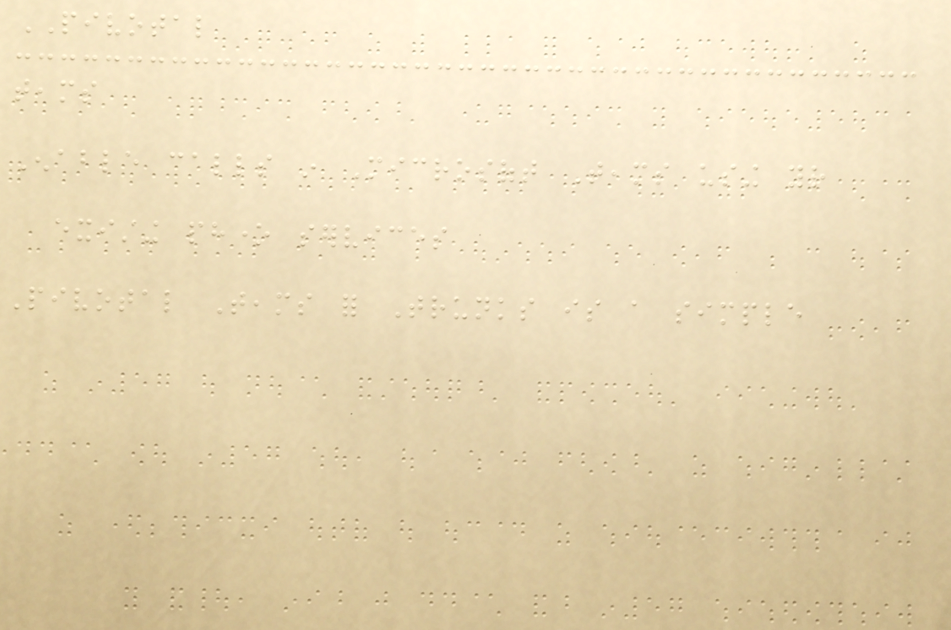PIVOTAL
teams
Enable calls in Microsoft Teams using your
existing phone services
Pivotal Teams for Trunks is a simple
